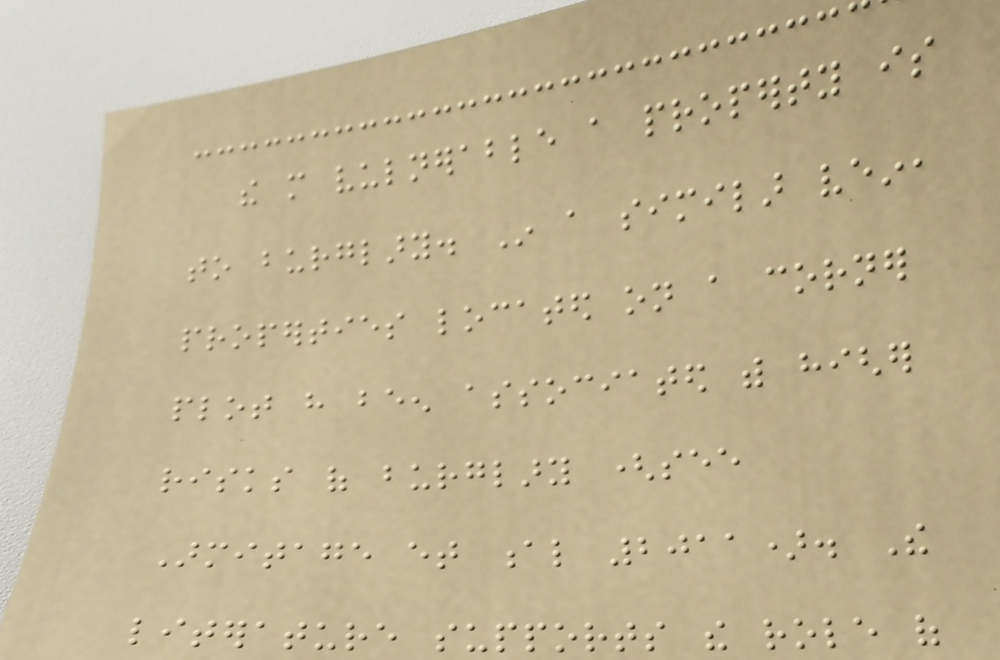the more vulnerable a property is
to burglary. In a similar vein,
properties located on a corner
plot have been associated with higher
risks of burglary (see
Armitage et al 2011). The
literature supports the role of
